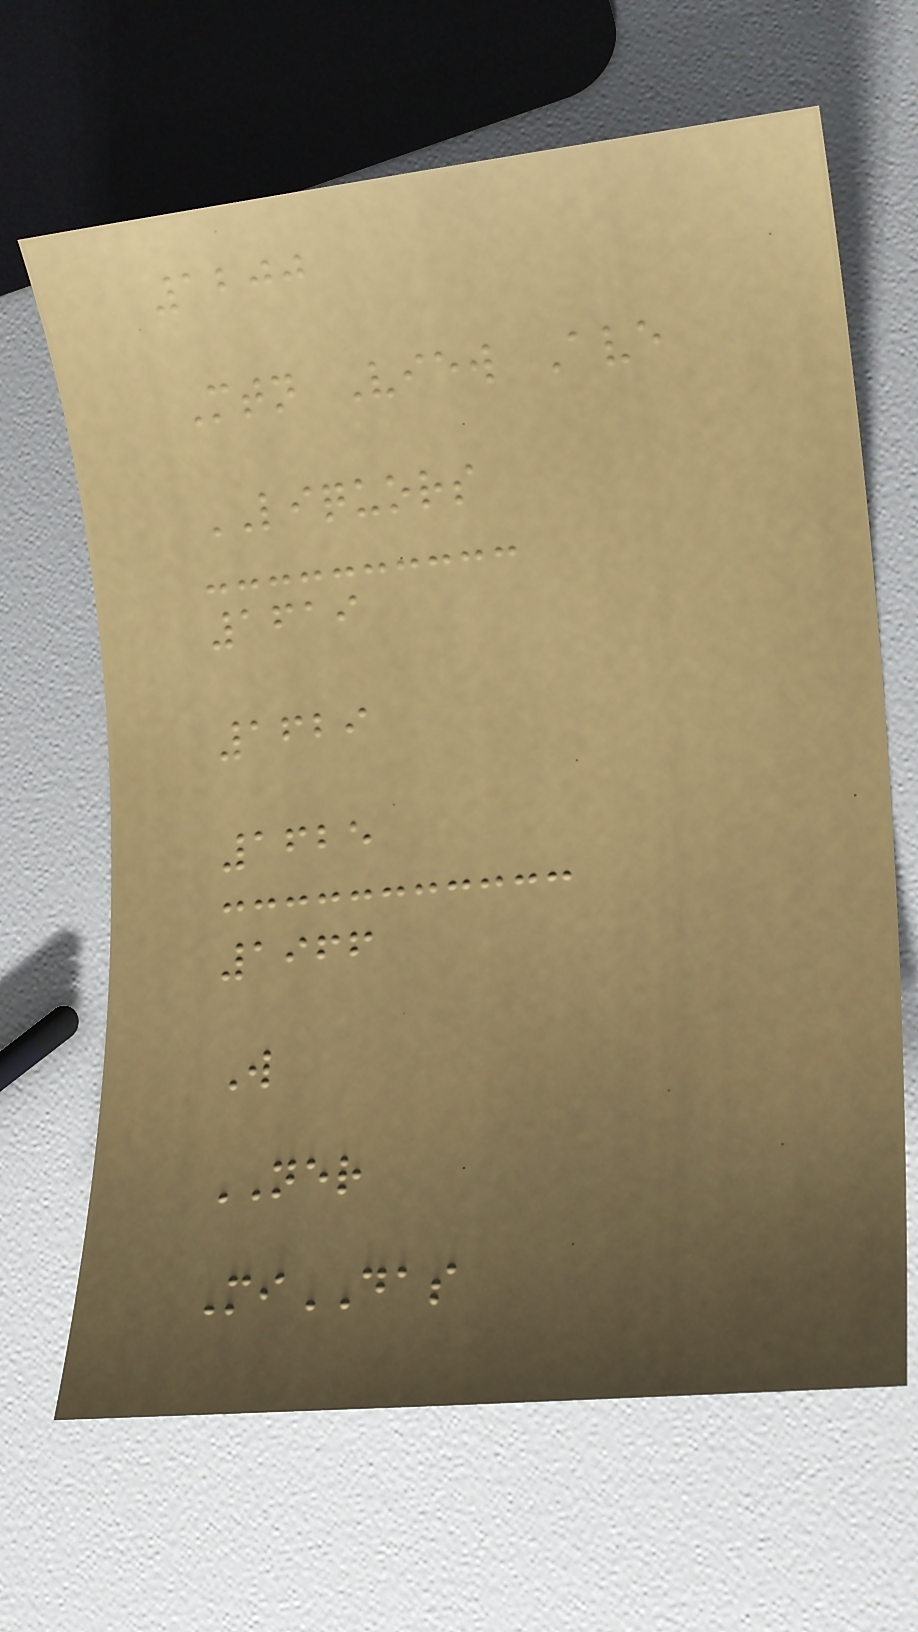1200
Mtn View Ave
LIQUORS
1619
1629
1625
1966
W
NER
MiDAS
